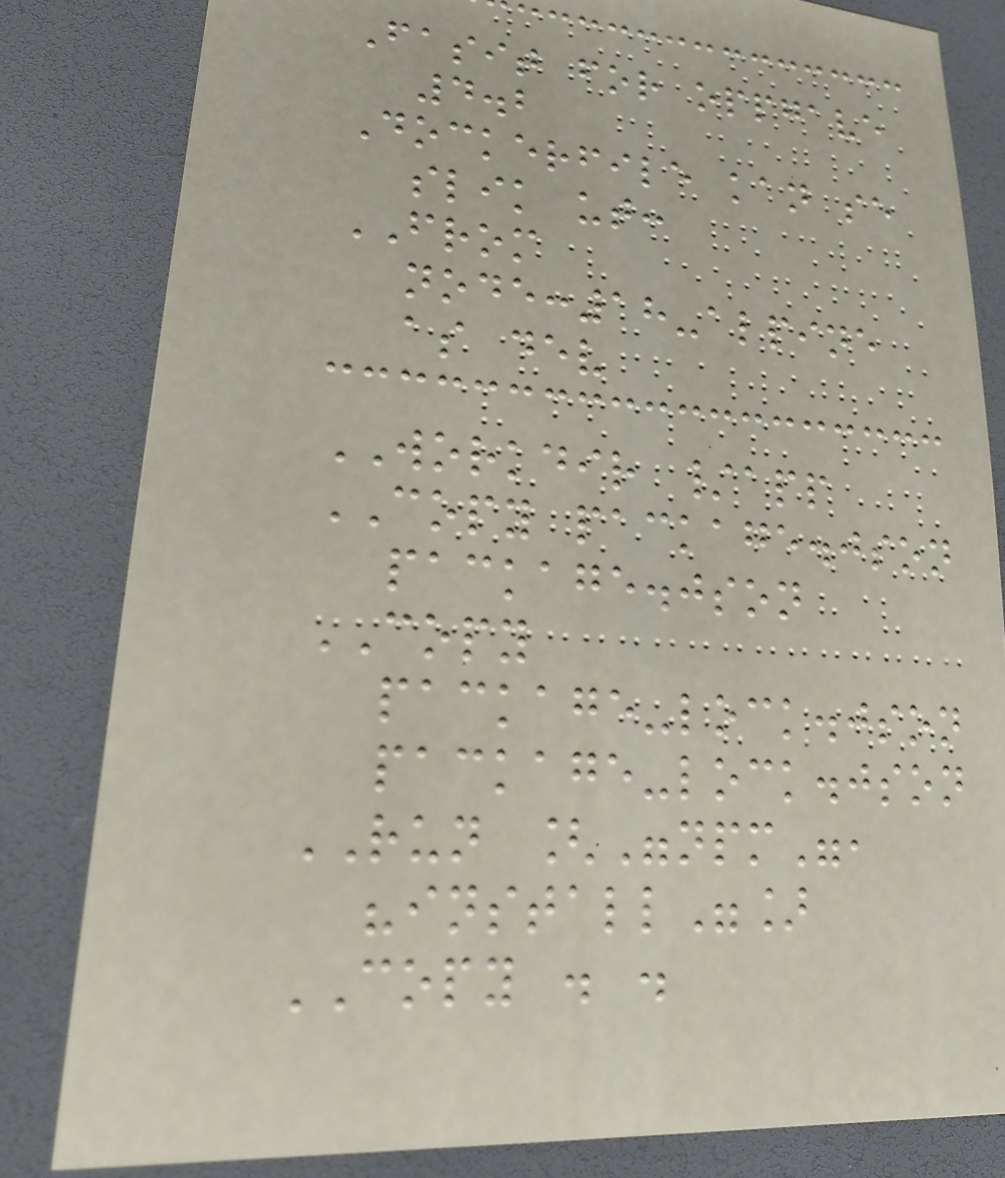Fasit for oppgave
4.2
Dockerfile kan se
slik ut:
FROM
node:18-alpine
as dev
WORKDIR /app
COPY package.json
package.json
COPY
package-lock.json
package-lock.json
RUN ["npm",
"install"]
COPY . .
